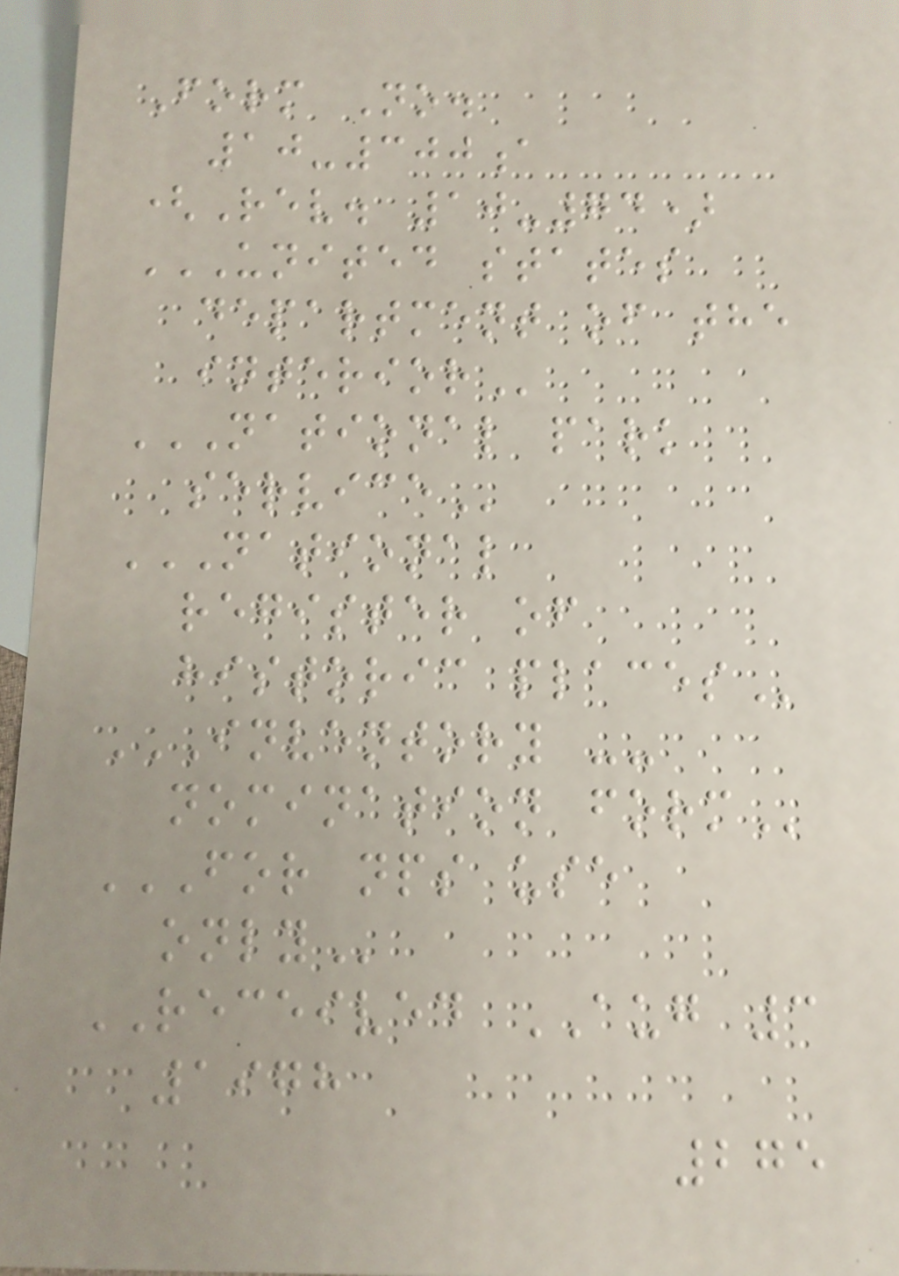Form No.
10-300a
(Rev. 10-74)
UNITED STATES
DEPARTMENT OF THE
INTERIOR
NATIONAL PARK
SERVICE
NATIONAL
REGISTER OF
HISTORIC PLACES
INVENTORY --
NOMINATION FORM
FOR NPS USE
ONLY
RECEIVED AUG 3
1978
275
